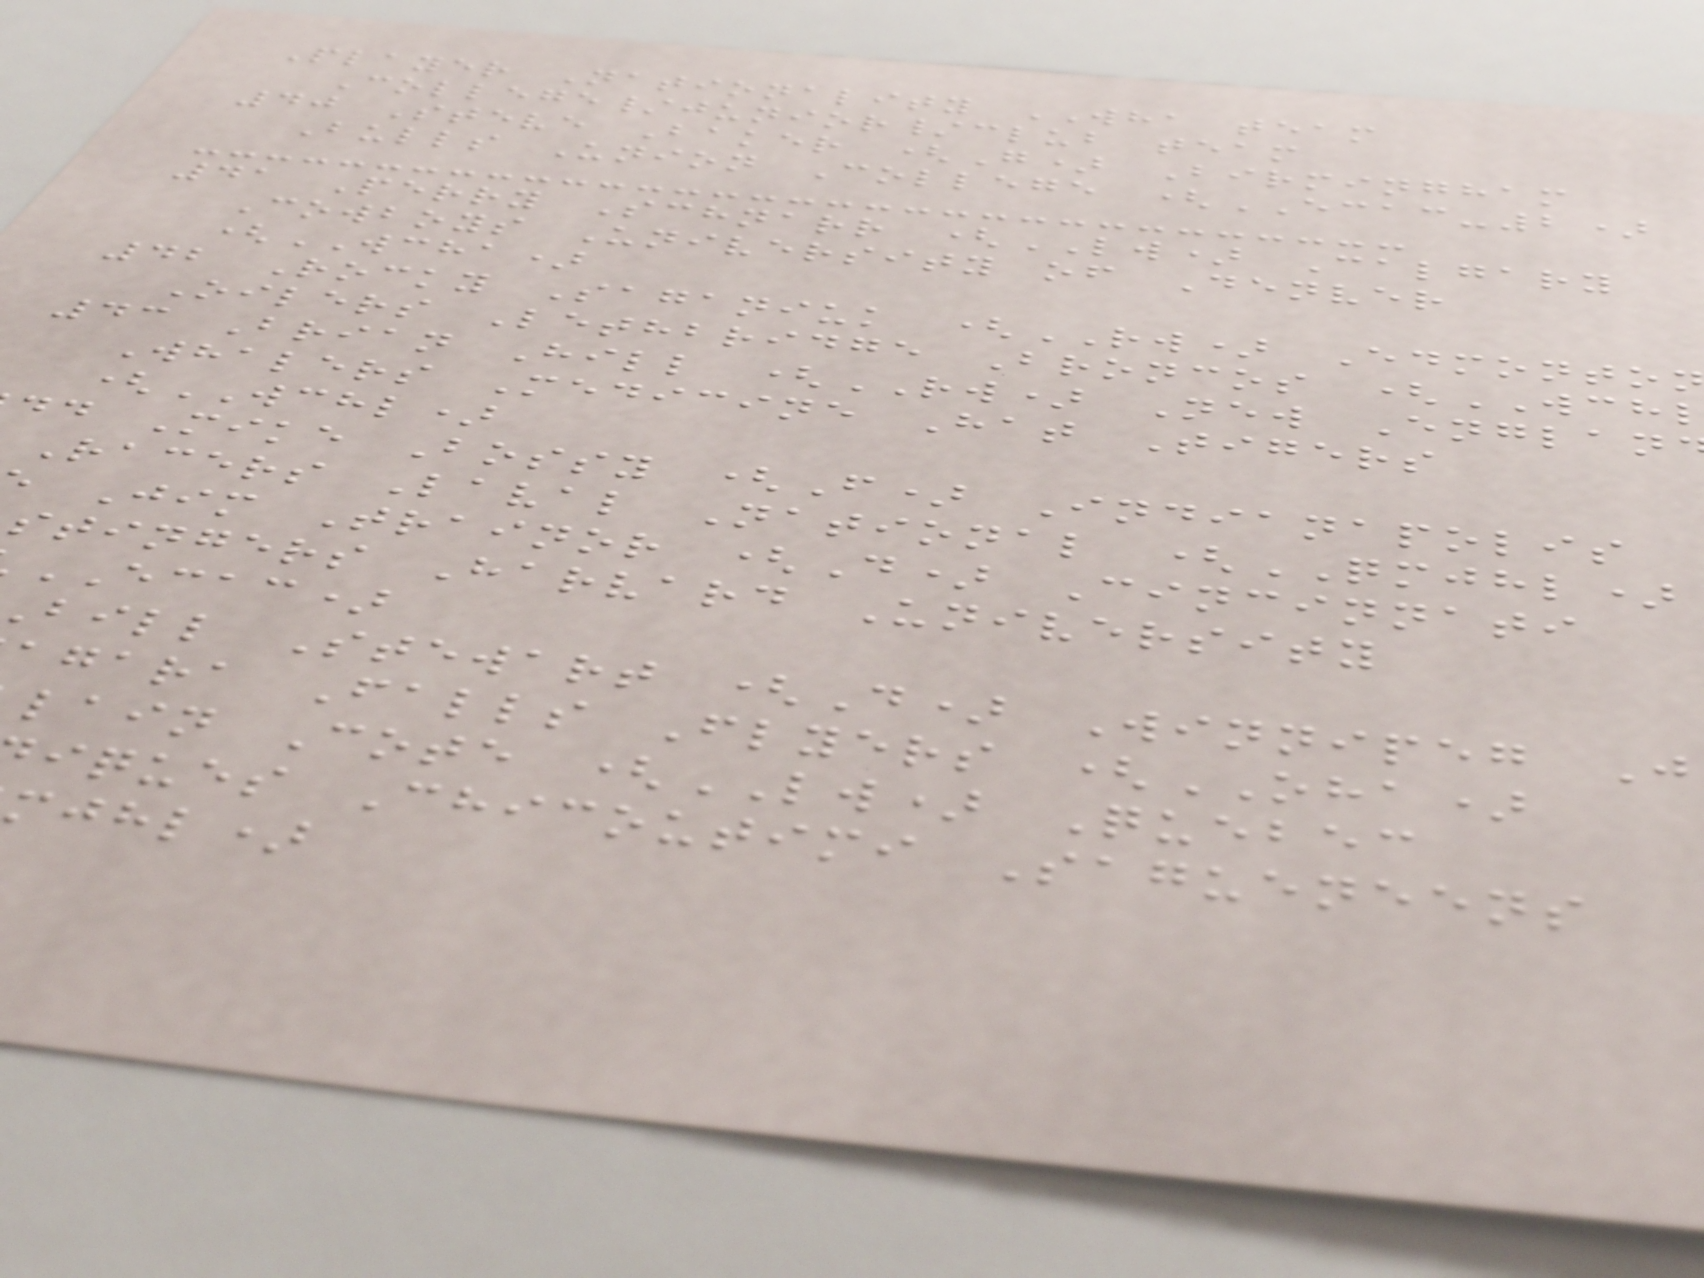Player Nationality WHA team
College/junior/club team
40 Steve Baker (G) Birmingham
Bulls Union College (ECAC-2)
41 Perry Schnarr (LW) Calgary
Cowboys University of Denver
(WCHA)
42 Rocky Saganiuk (RW) Edmonto
Oilers Lethbridge Broncos (WCH
43 Brian Hill (RW) New Englan
Whalers Medicine Hat Tigers
(WCHL)
dd Mike Bossy (F) Indianapolis
Racers Laval National (QMJHL)
Jim Trainor (D) Cincinnati
stingers Harvard University
ECAC)
bill Stewart (D) Winnipeg J
agara Falls Flyers (OHA)
lain Cote (LW) Quebec
iques Chicoutimi Sagueneens
mjhl)
